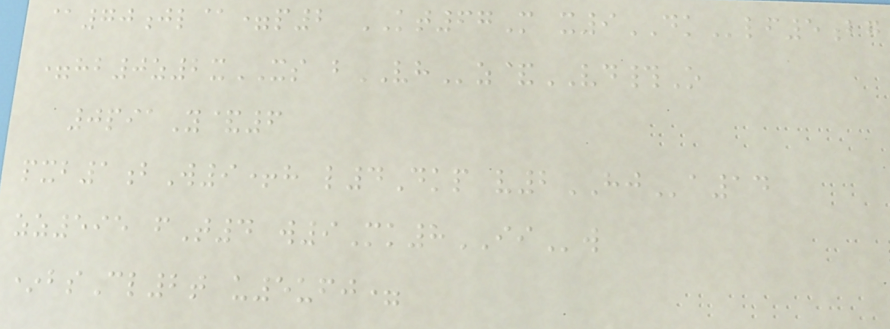@70jl@=p2 KT67M x9DKlf5bg
=hb0z2xXS bVHz&VD#O
0piaY&6
pxb1bW9+h l4Dkp v2HJa14
zz595 fT4 w9Mk8IIw
*bsCl2t u5ufj=
